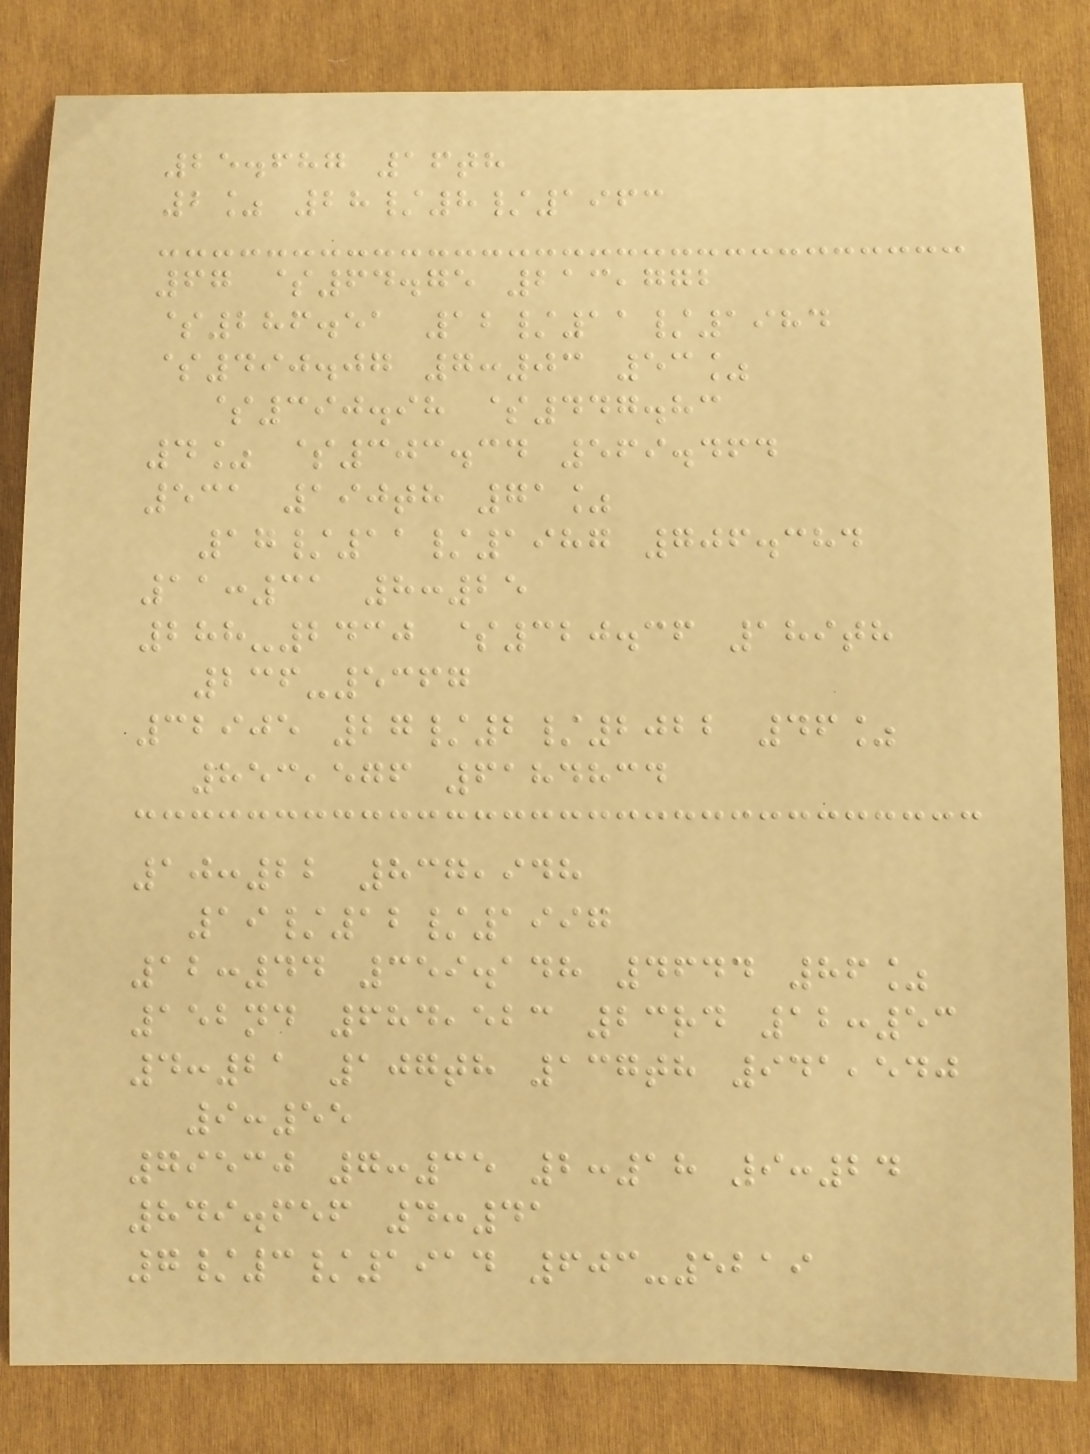25.687 16th
2% 28/8/1963
67 $64.75 213,772
$286.51 12/11/1984
$490.07 7:03 53%
$390.98 $447.83
4% $303.34 569.464
531 190th 71%
17/11/1987 706.384
11:31 8:25
288-2430 $320.36 189th
236-5367
32905 27/2/2022 46%
853,576 6184834
10:22 837,948
19/12/1997
12:44 359.148 4644 86%
152nd 684,523 23rd 12:53
4:21 107th 137th 941,540
9:55
79530 7:35 2:18 9:24
849.656 4:41
7/3/1914 603-5219
